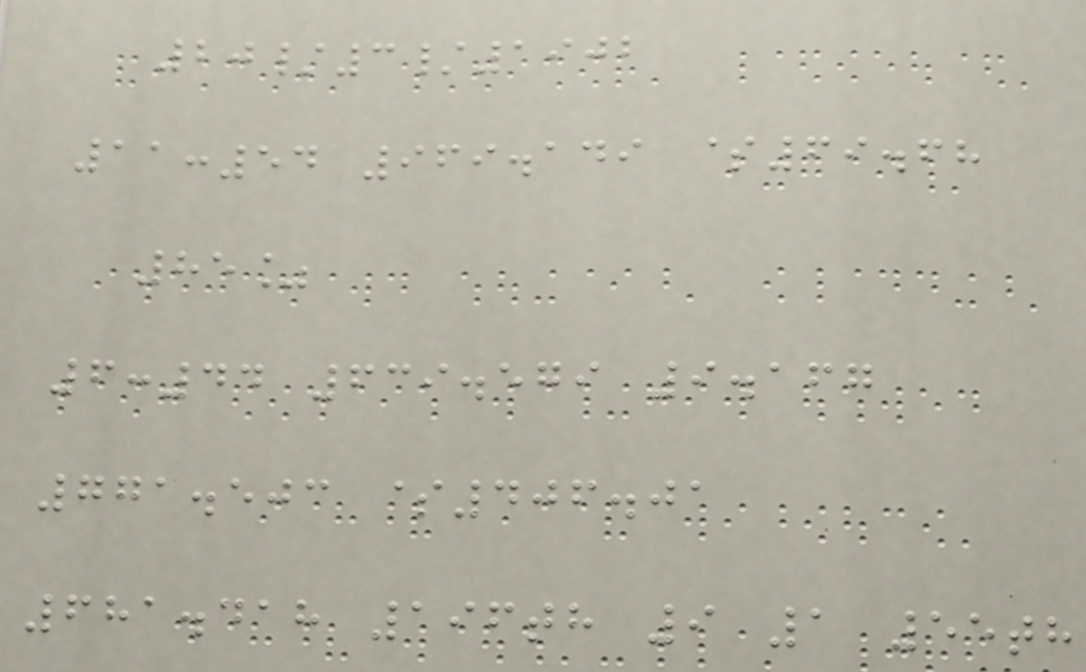20/3/1902
11:54 969.149 $69.68
85%
6:44 639.579 9.167
771.503 $406.01
681.418 196th 9 1 55th
